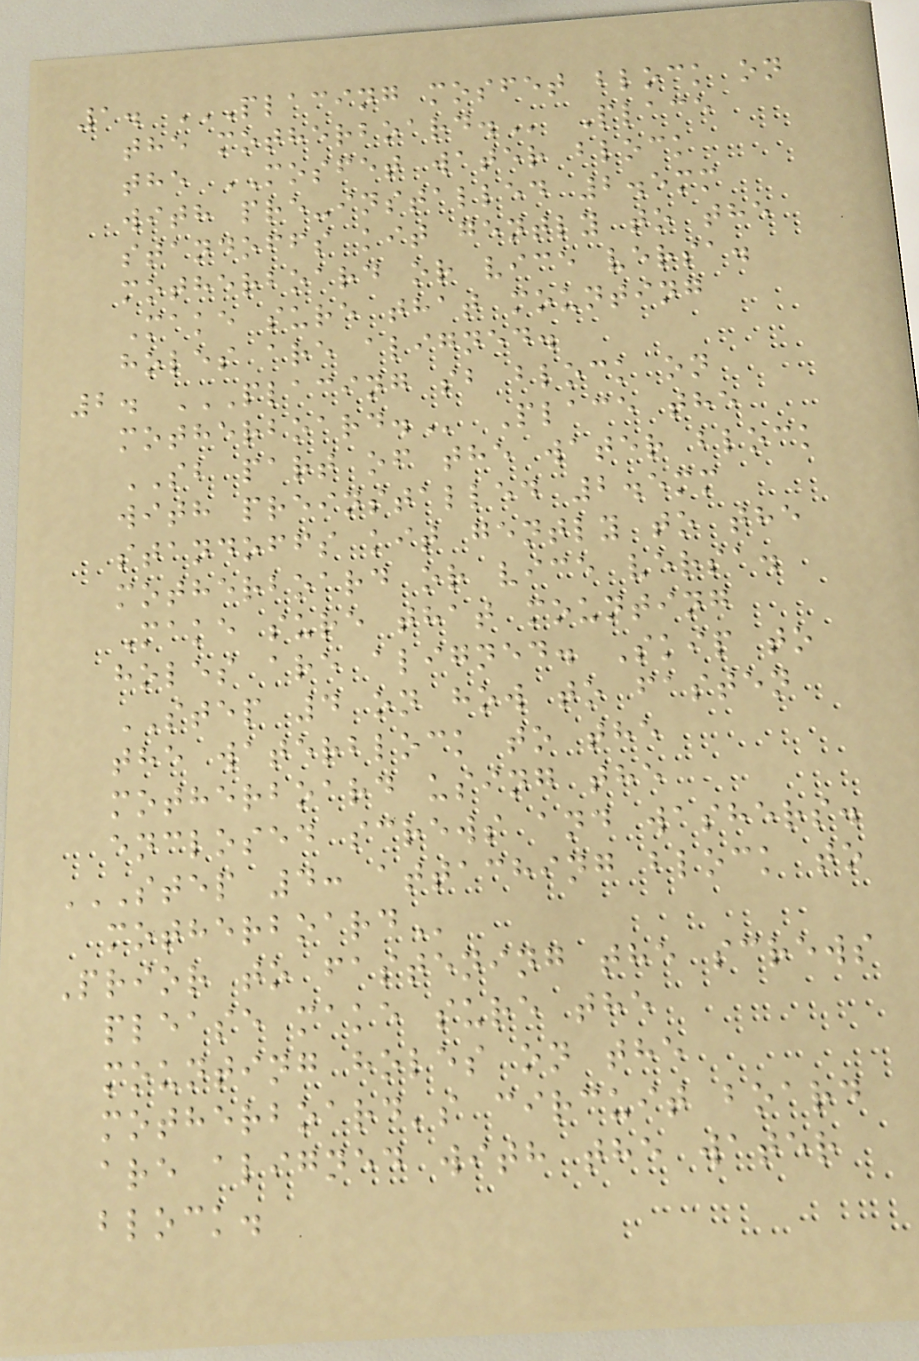1. PLACING MOSFET BLOCK ON
THE MOTHERBOARD. Place
the MOSFET water block
with pre-installed 2.5mm
standoffs kit gently to the
motherboard or vice versa.
Make sure that mounting
holes are aligned.
2. PLACING SB BLOCK ON
MOTHERBOARD. Place the
SB part of the water block
with preinstalled 2.5mm
standoffs kit gently to the
motherboard or vice versa.
Make sure that mounting
holes are aligned. Skip to
STEP 4 on how to fasten
the waterblock to the
motherboard using the
enclosed screws and washers.
STEP 4: ATTACHING BLOCK TO
MOTHERBOARD
Prior to fastening the screws
please make sure the
mounting holes on the
motherboard's circuit board
are aligned with the water
block.
